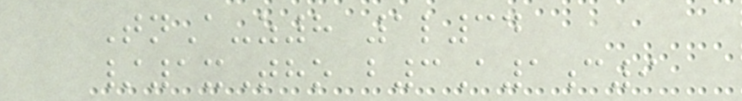TnA-z8 1l34
/1xTho b3A1c9
